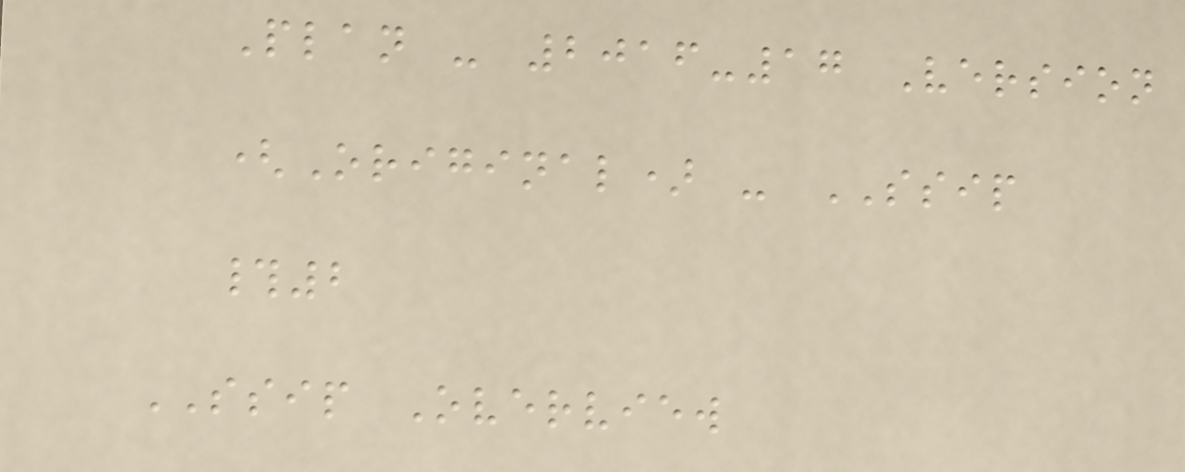Plan - 2016-17 Version
(Original) - SSIP
#2
SSIP Overview
